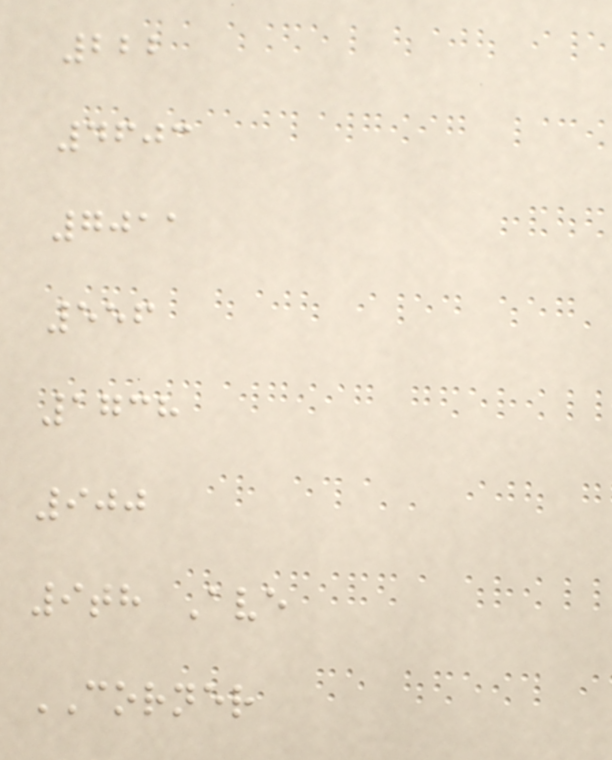222
4603
7011
556
1738
900
9th Ave
CORNER
